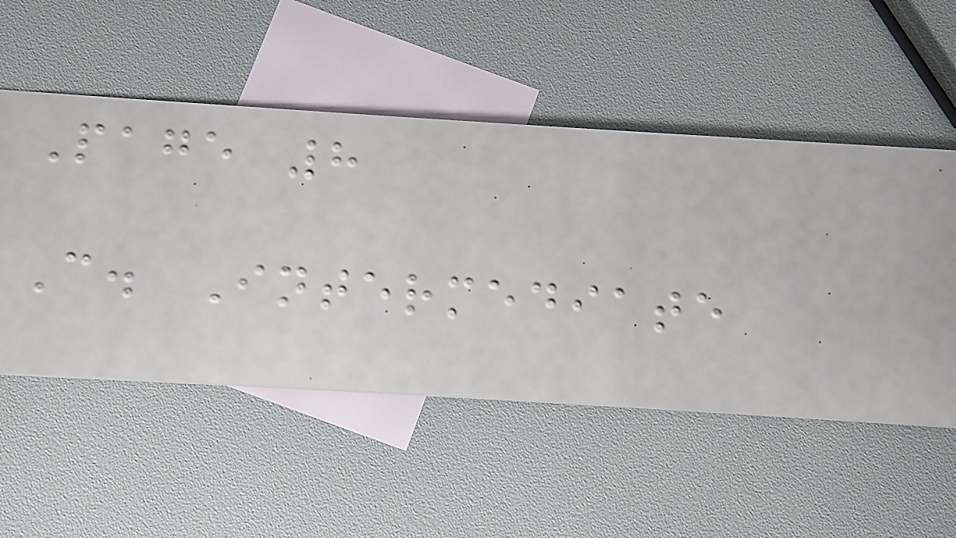Page 8
C. Intermediate
